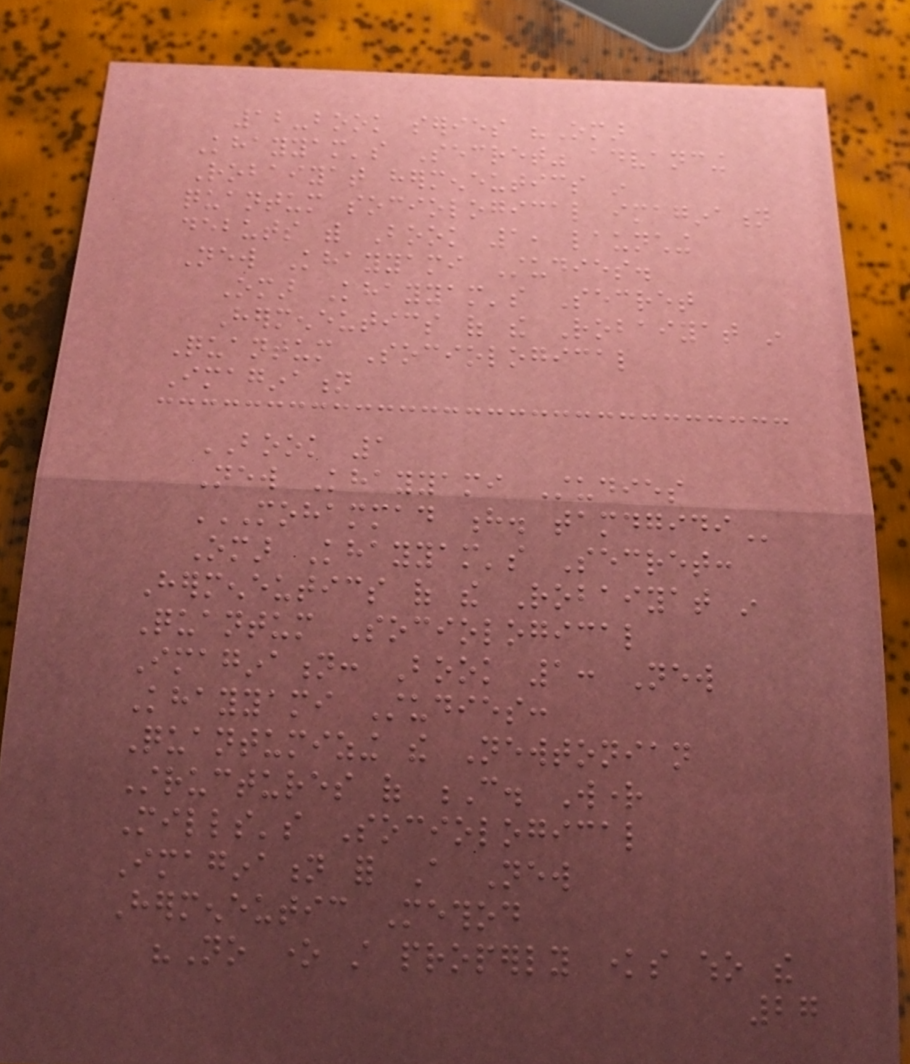12-book series "Omar
Khayyam's Secret" advancing
Robaiyat hermeneutics in
quantum sociological imagination
debuts with Book 1, launching
New Khayyami Studies.
Omar Khayyam's Secret
Hermeneutics of the Robaiyat in
Quantum Sociological
Imagination
BOOK 1
New Khayyami Studies
MOHAMMAD H. TAMDGIDI
Omar Khayyam's Secret:
Hermeneutics of the Robaiyat in
Quantum Sociological
Imagination: Book 1: New
Khayyami Studies:
Quantumizing the Newtonian
Structures of C. Wright
Mills's Sociological
Imagination for A New
Hermeneutic Method
"No one still properly knows who the
27
